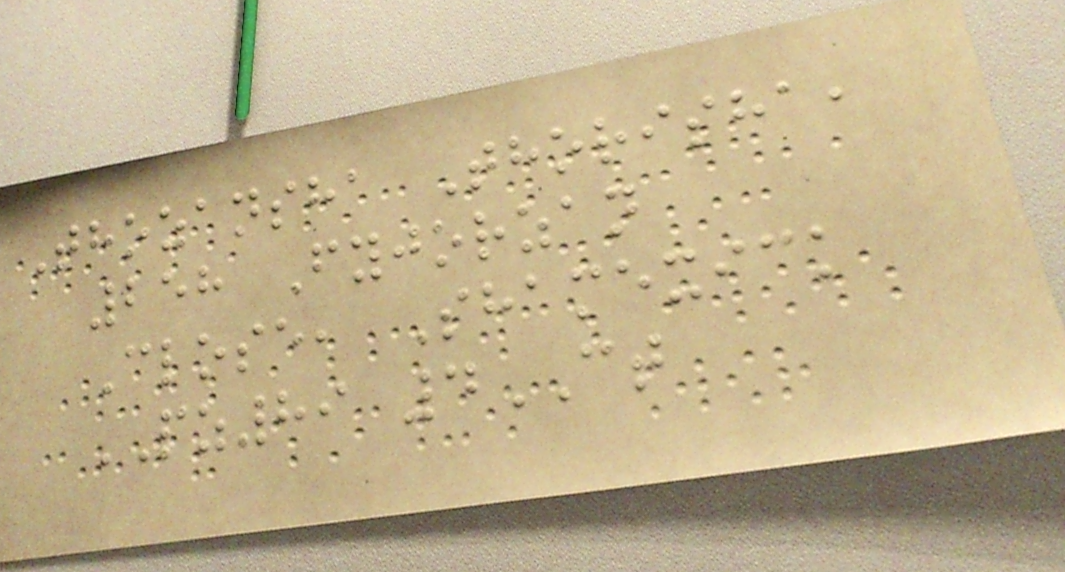Thozansha Thorisha,
258 Fyjorzan
Close, Shamexick
PZ89 4CT
